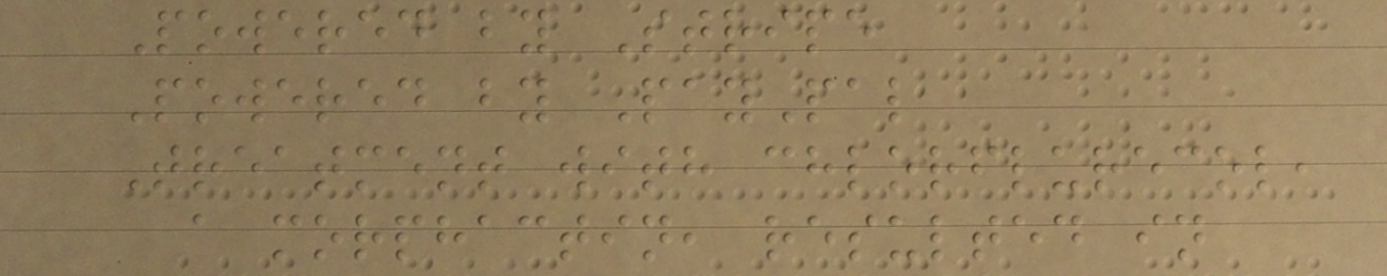Powered by Stripe
Powered by PayPal
Treatment with chlorflurecol,
a morphactin, resulted in
